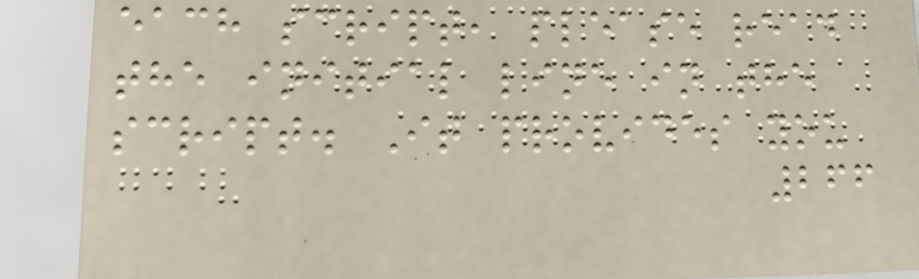each script, please read
the initial line in the
script. It provides you
266
